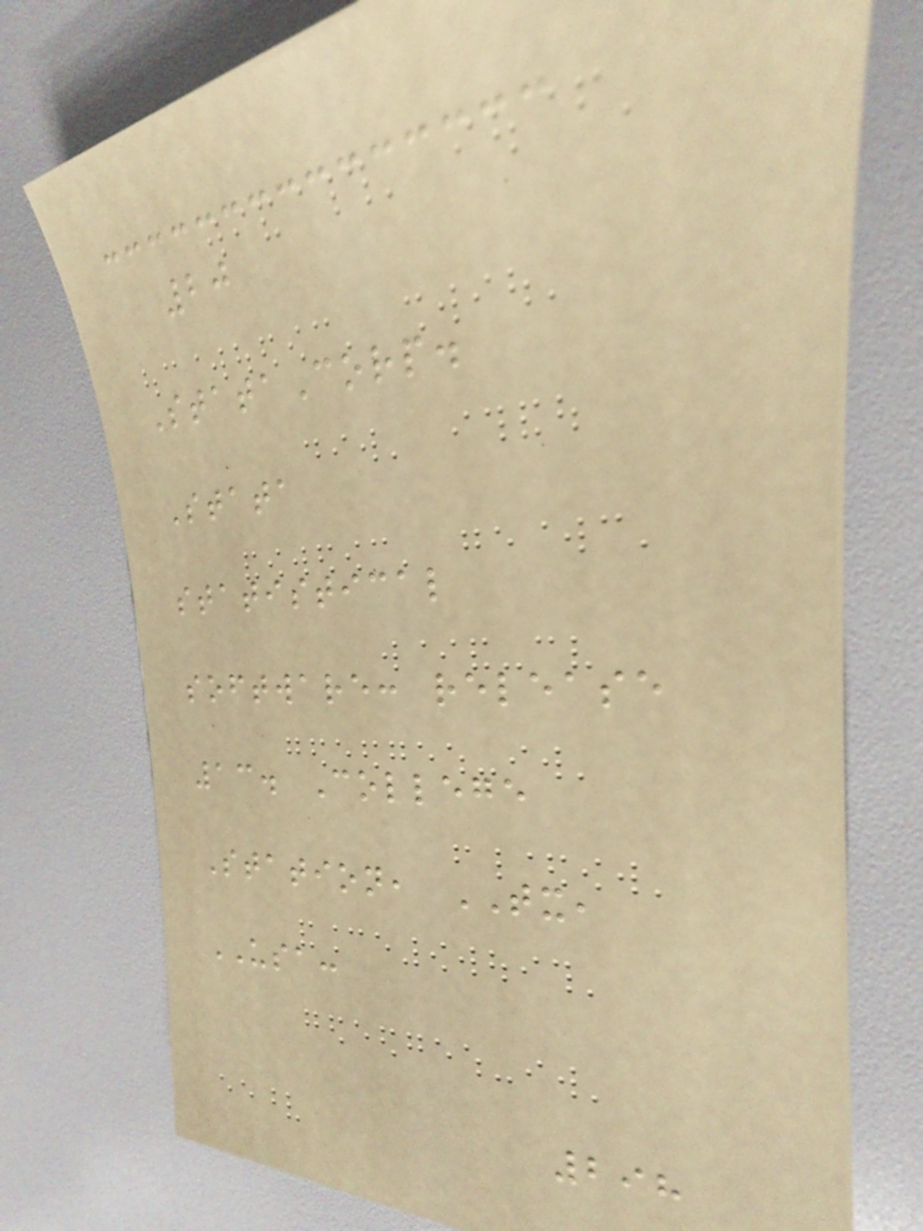20
StataCorp.
Stata
statistical
software: release
13. College
Station, TX,
USA:
298
